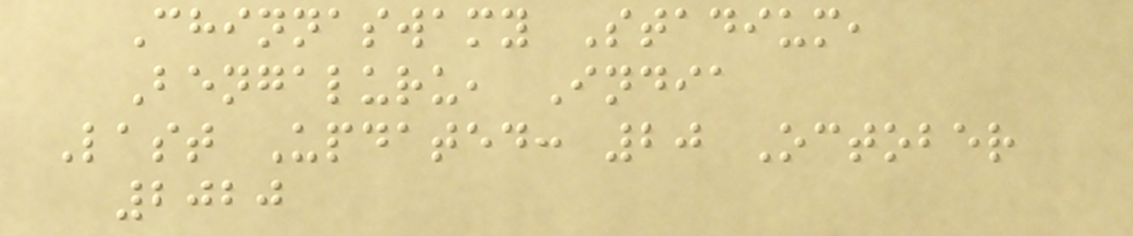Chinnaswamy Stadium,
Bengaluru, India
Last Updated: 20 October
2020
